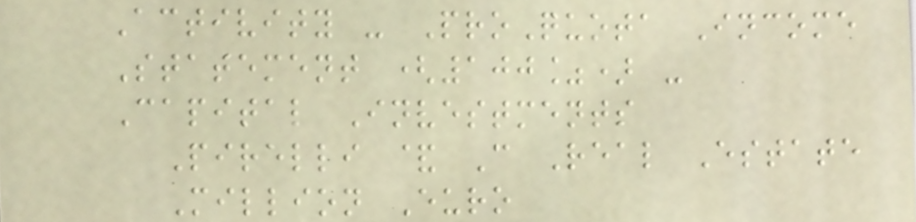Activity - ProQuota Income
Statement (100%) -
Capital Investments
Pirelli & C Real Estate
Million Euro
